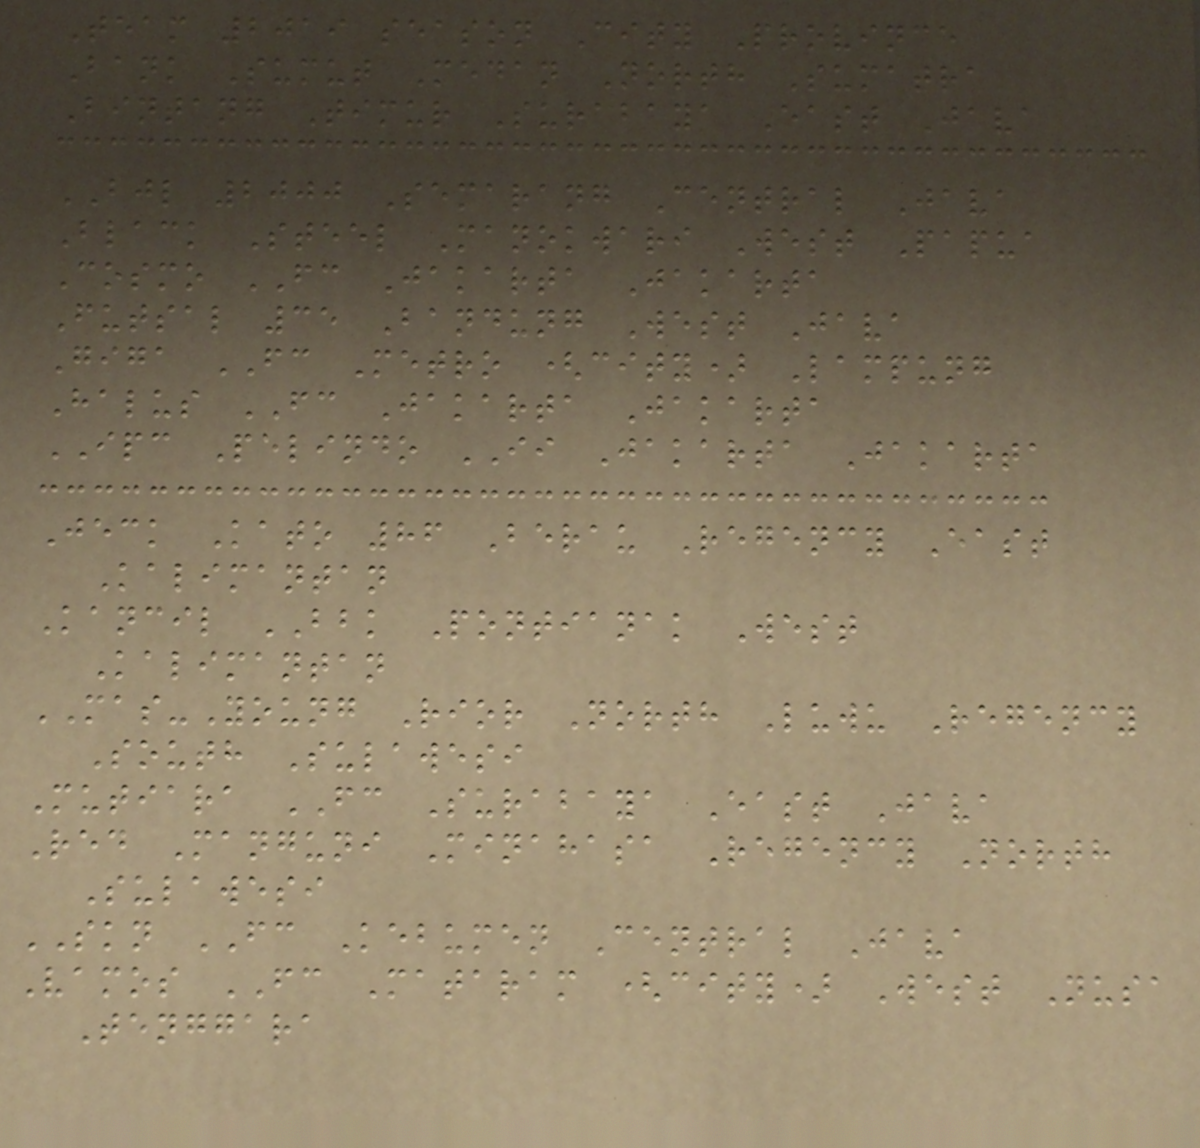Team 2019 season City Province
Bank Sumut Medan North Sumatra
Bintang Timur Surabaya East Java
BJL 2000 Semarang Central Java
Black Steel Manokwari West Papua
Cosmo FC Jakarta Jakarta
Futsal 35 Bandung West Java
Giga FC Metro (city) Lampung
Halus FC Jakarta Jakarta
IPC Pelindo II Jakarta Jakarta
Jeck Kato 86 Berau Regency East
Kalimantan
Kancil BBK Pontianak West
Kalimantan
MAS-Young Rior North Luwu Regency
South Sulawesi
Mutiara FC Surabaya East Java
Red Manguni Minahasa Regency North
Sulawesi
SKN FC Kebumen Central Java
Vamos FC Mataram (city) West Nusa
Tenggara
